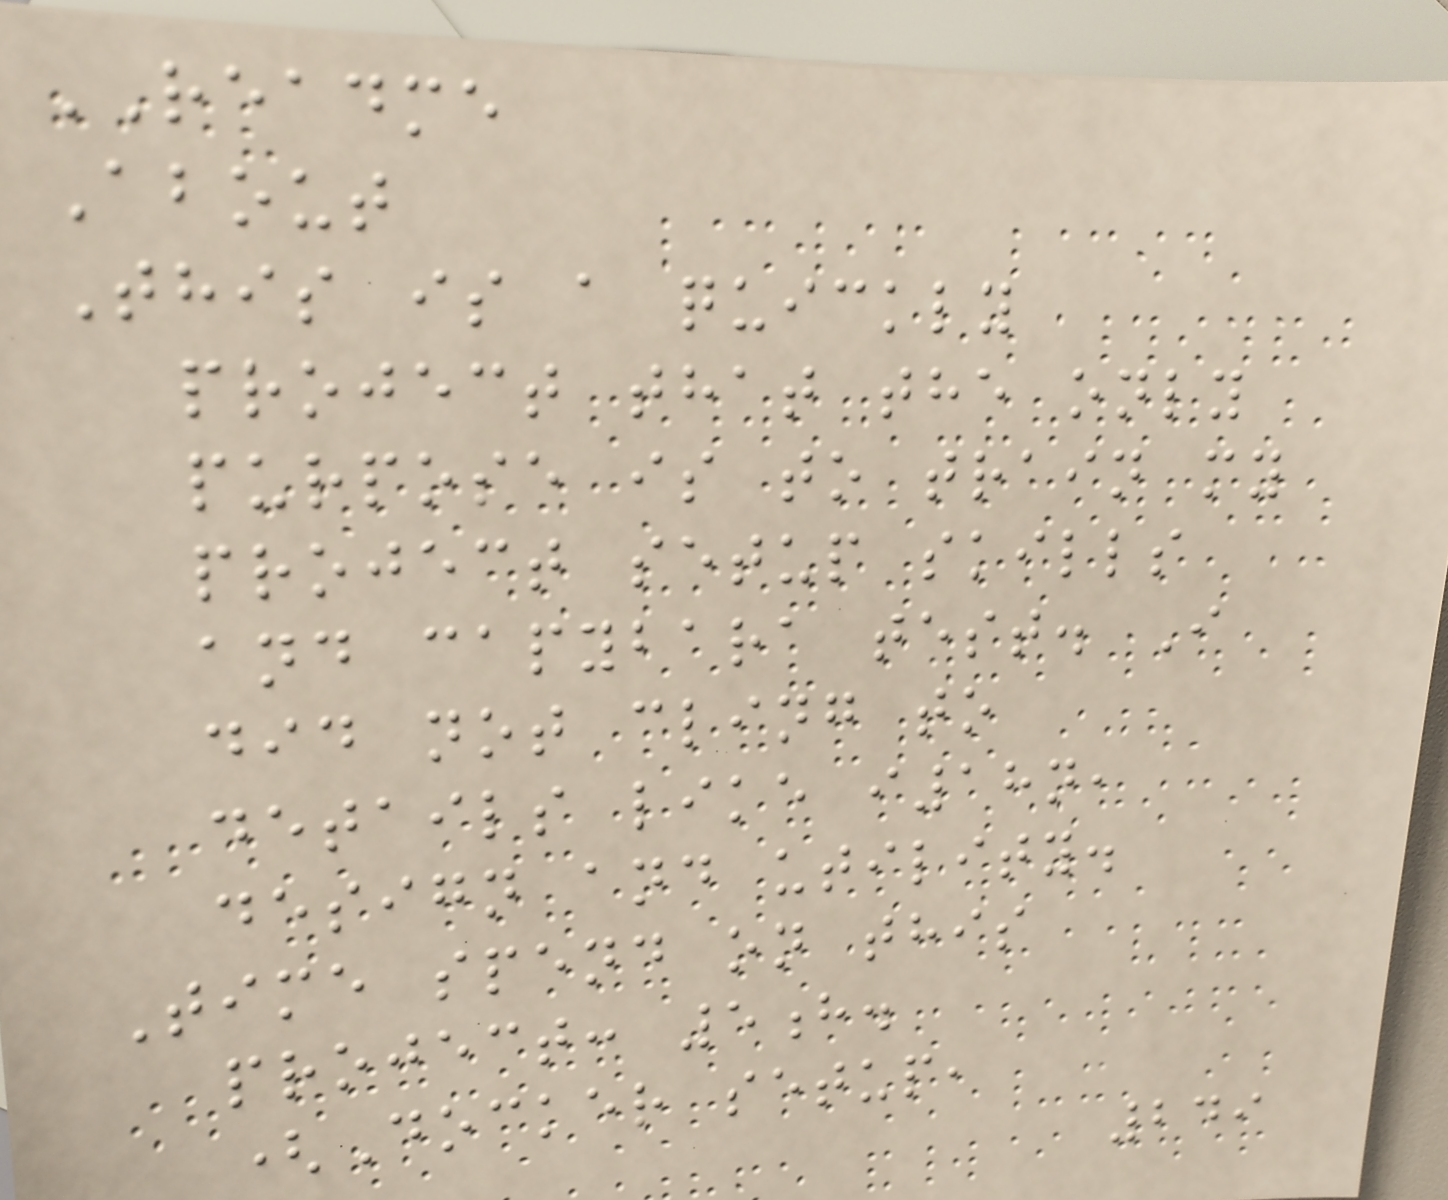README
About
This is a quickly
project that the only
purpose is to train my
project setup skills
and capybara test. I
did not cling to
details like i18n,
design and utility.
Time spend on this
project: 5h.
(Docker setup,
249
